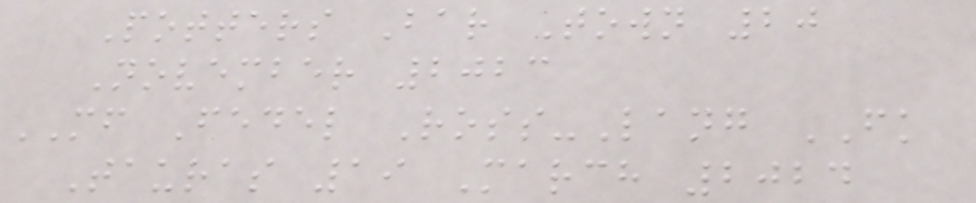Potters Bar Town 20
November 2023
MF Fedel Ross-Lang FK
Tauras 19 March 2024
